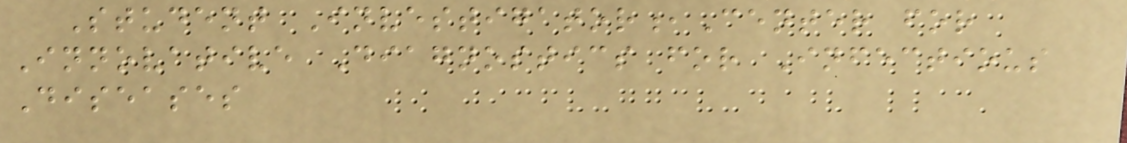Student Investigator,Center for
Innovative Diagnostics for Infectious
Diseases
